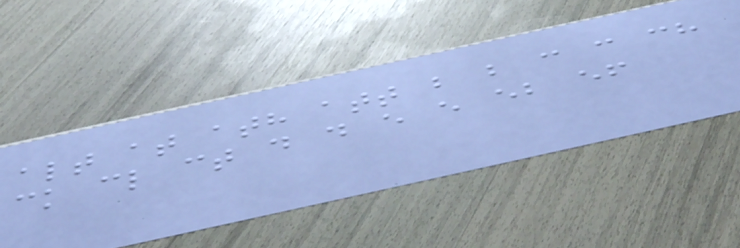alt at ath att b b c c ch
ck cl ct d d e e eb ef
